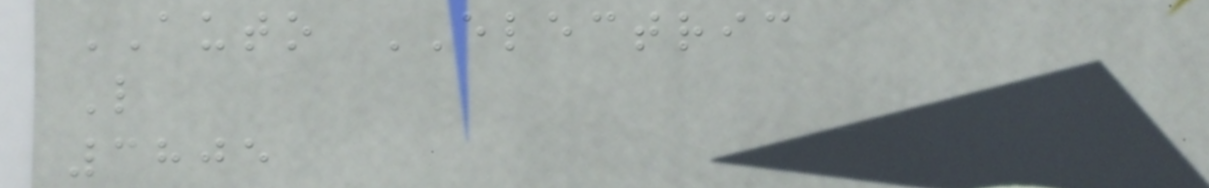AUTO ELECTRIC
L
3805
